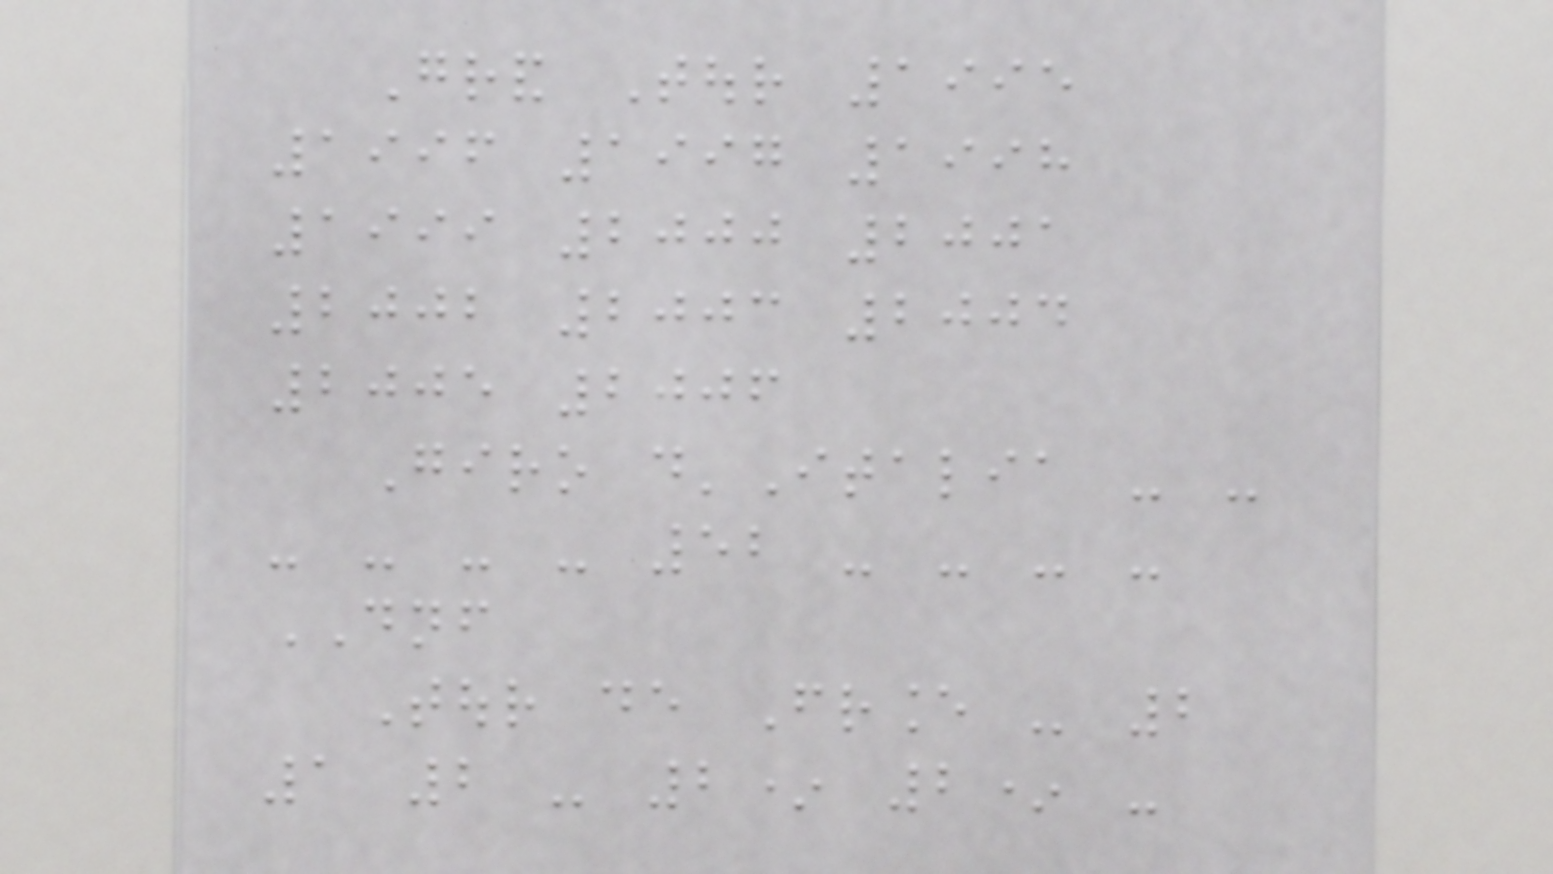Grand Tour 1995
1996 1997 1998
1999 2000 2001
2002 2003 2004
2005 2006
Giro d'Italia - -
- - - - 52 - - - -
DNF
Tour de France - 2
1 2 - 2* 2* -
